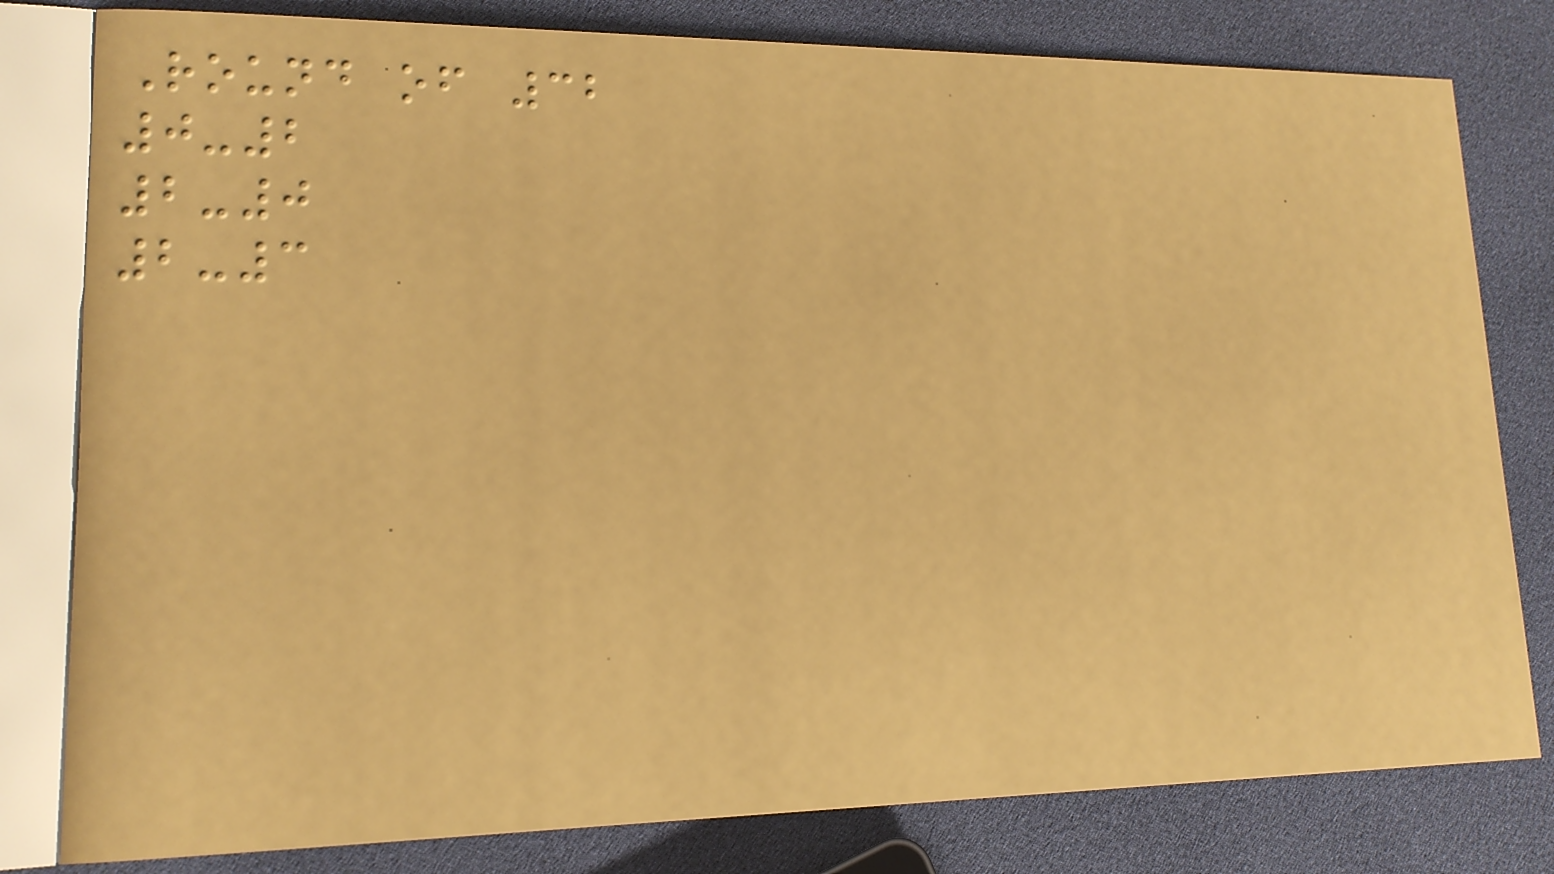Round of 32
0-2
2-0
2-3
